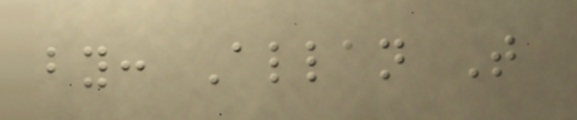by: Allan T
